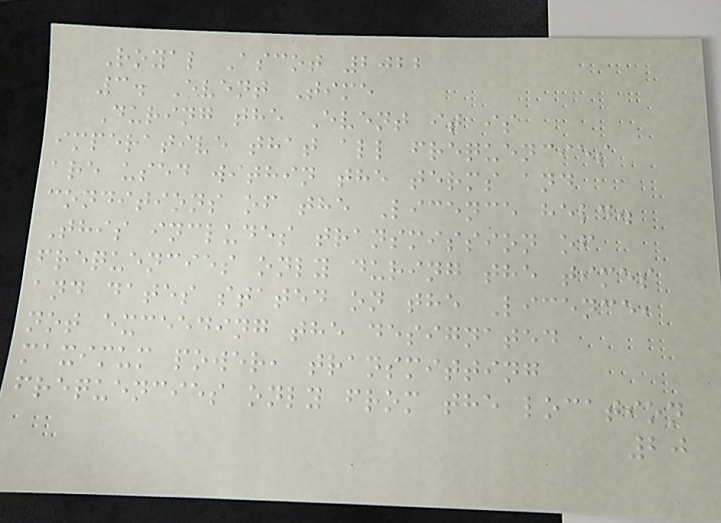Royal Ascot 2022
3. Event Time
During the Event it is
imperative that all frequencies
are used within the terms and
conditions of the Licence held.
This includes transmission of
frequencies only during the times
and dates stated on the Licence,
not exceeding the designated
maximum power, transmitting
frequencies only from the location
20
